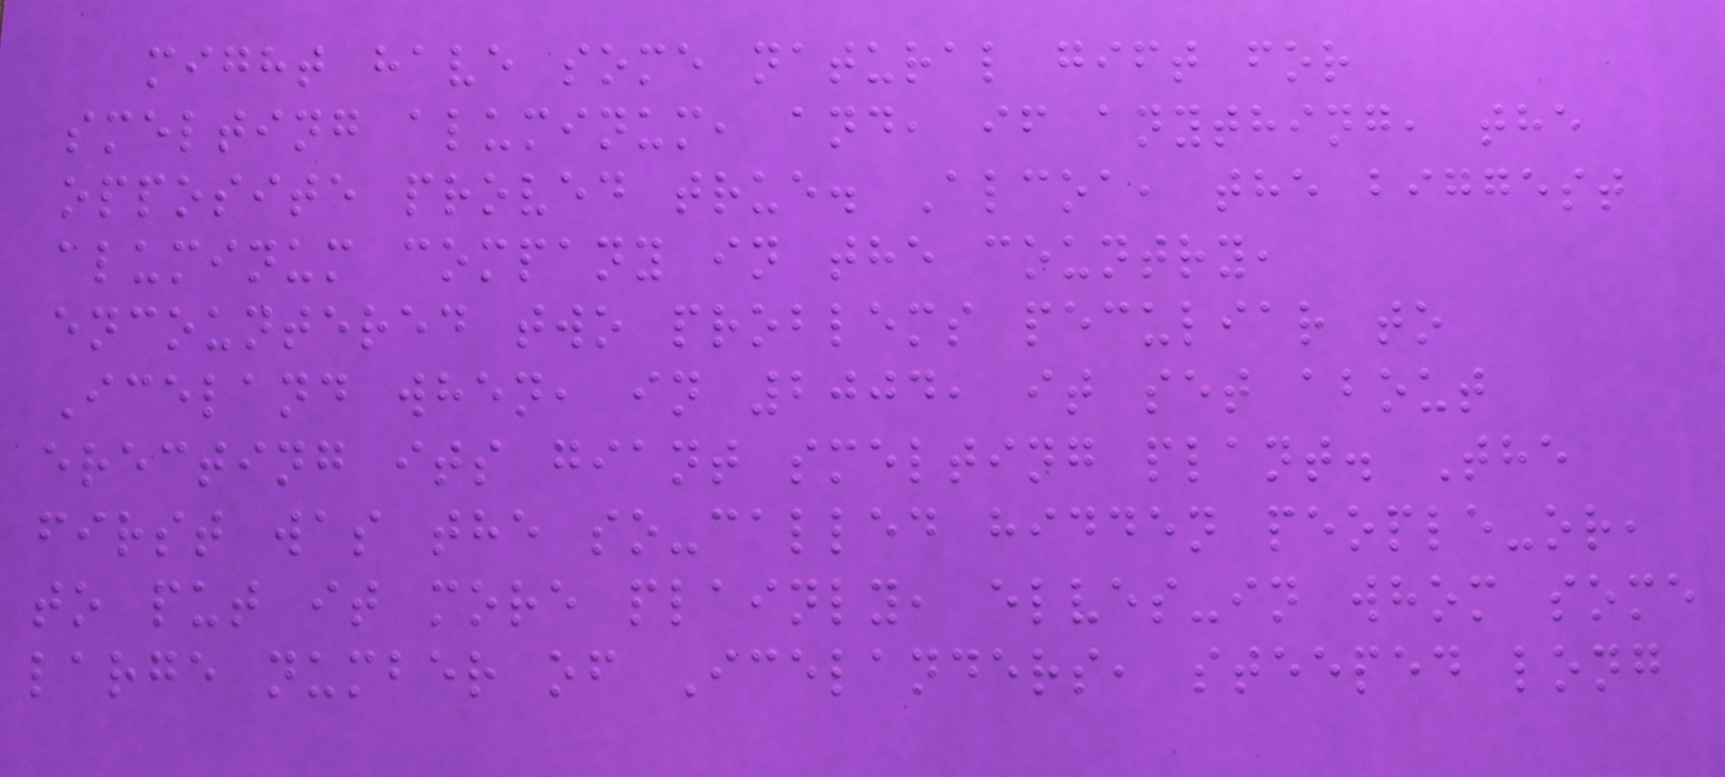might have some natural gift for
smelting aluminum, and, if anything, the
opposite proved true. Alcoa, the biggest
aluminum company in the country,
encountered two problems peculiar to
Iceland when, in 2004, it set about
erecting its giant smelting plant. The
first was the so-called hidden people-or,
to put it more plainly, elves-in whom some
large number of Icelanders, steeped long
